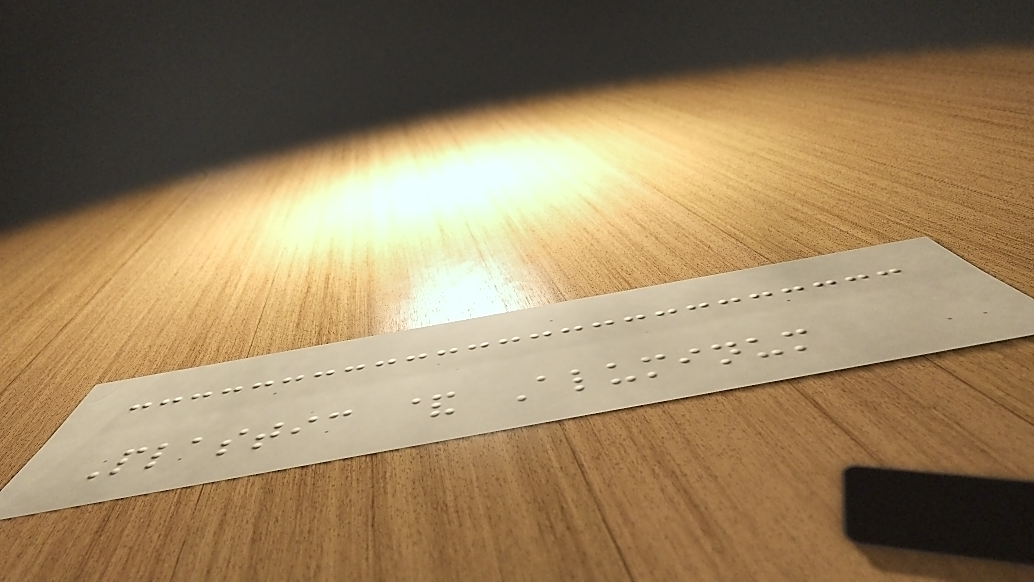Plastic & Aluminum
